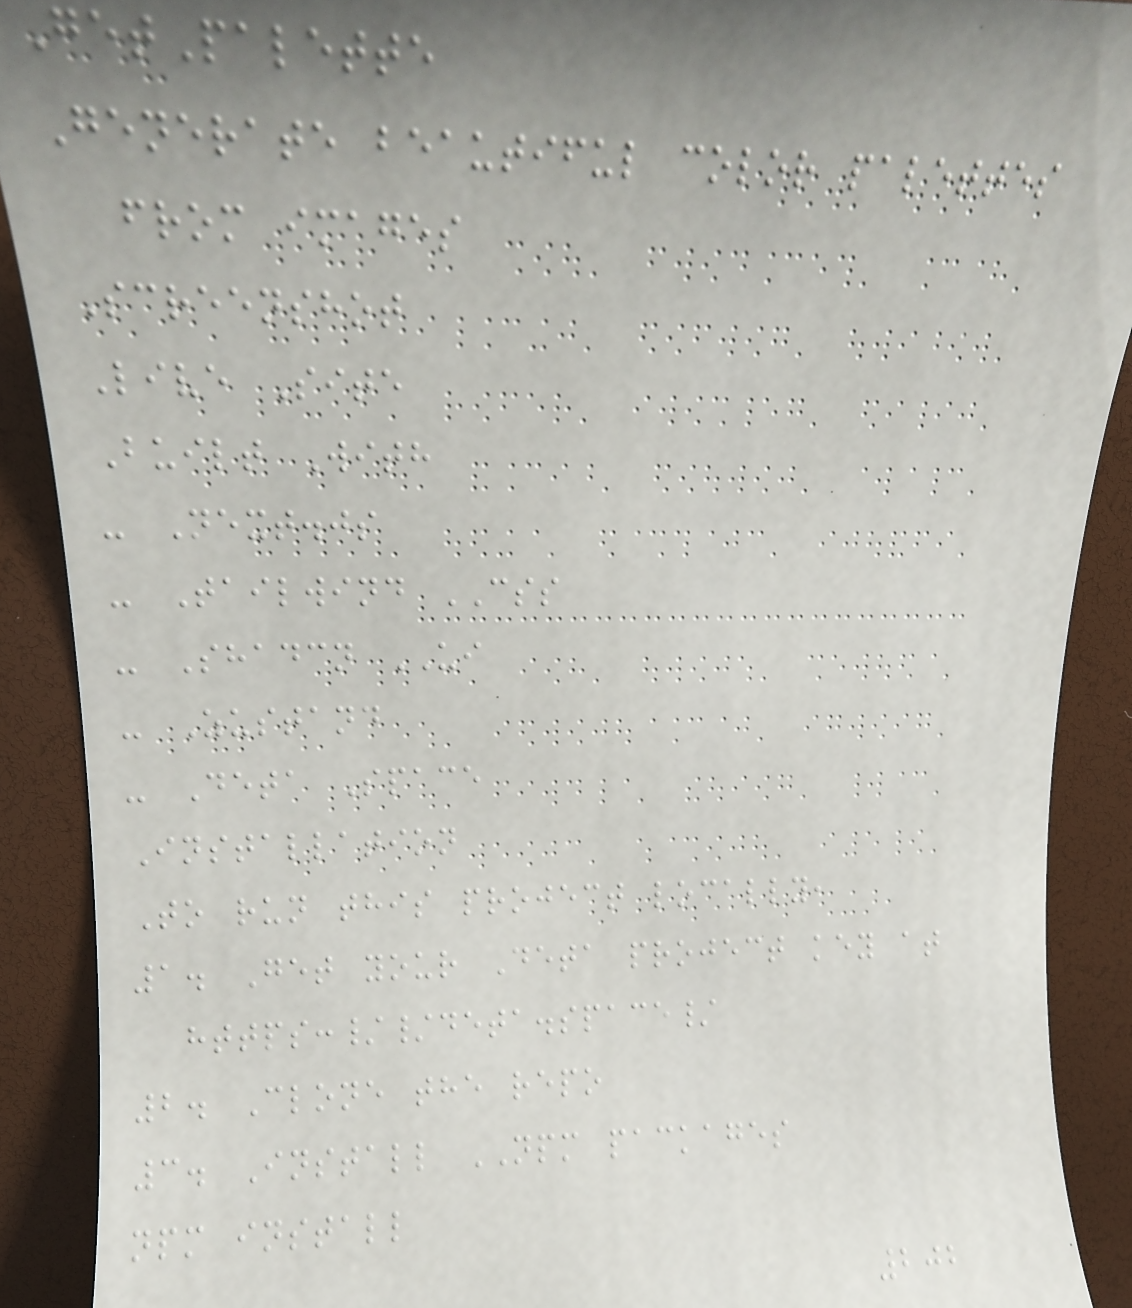GetPalette
Generate beautiful color palettes
from images
Screenshot
Live Site
Built With
- Next.js
- Tailwind CSS
- Shadcn UI
- Zustand
- Deta Space
Installation
To run this project locally,
1. Get your Deta project key at
https://deta.space/
2. Clone the repo
3. Install NPM packages
npm install
202
